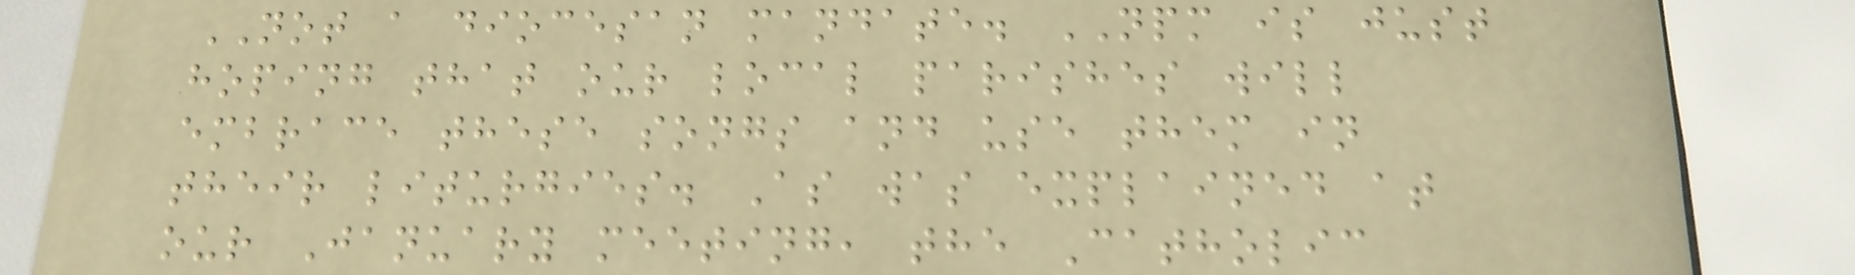NOT a diocesan mandate. NPM is just
hoping that our local parishes will
embrace these songs and use them in
their liturgies. As was explained at
our January meeting, the Catholic
